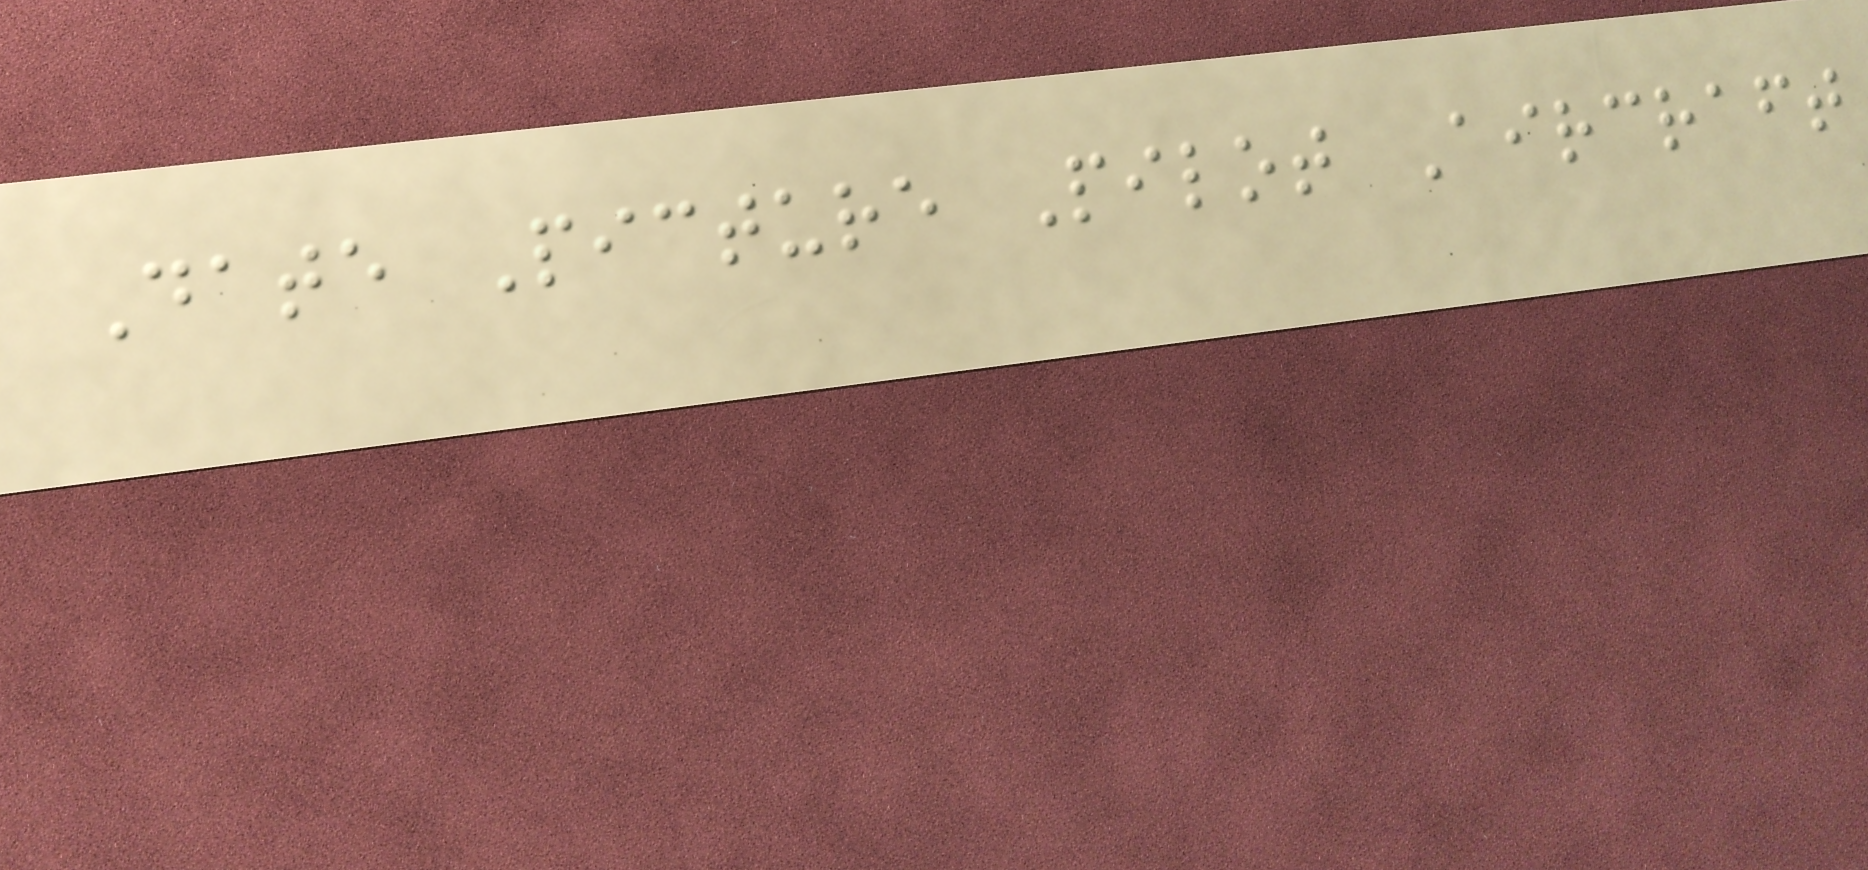Date Picture Pilot Aircraft
